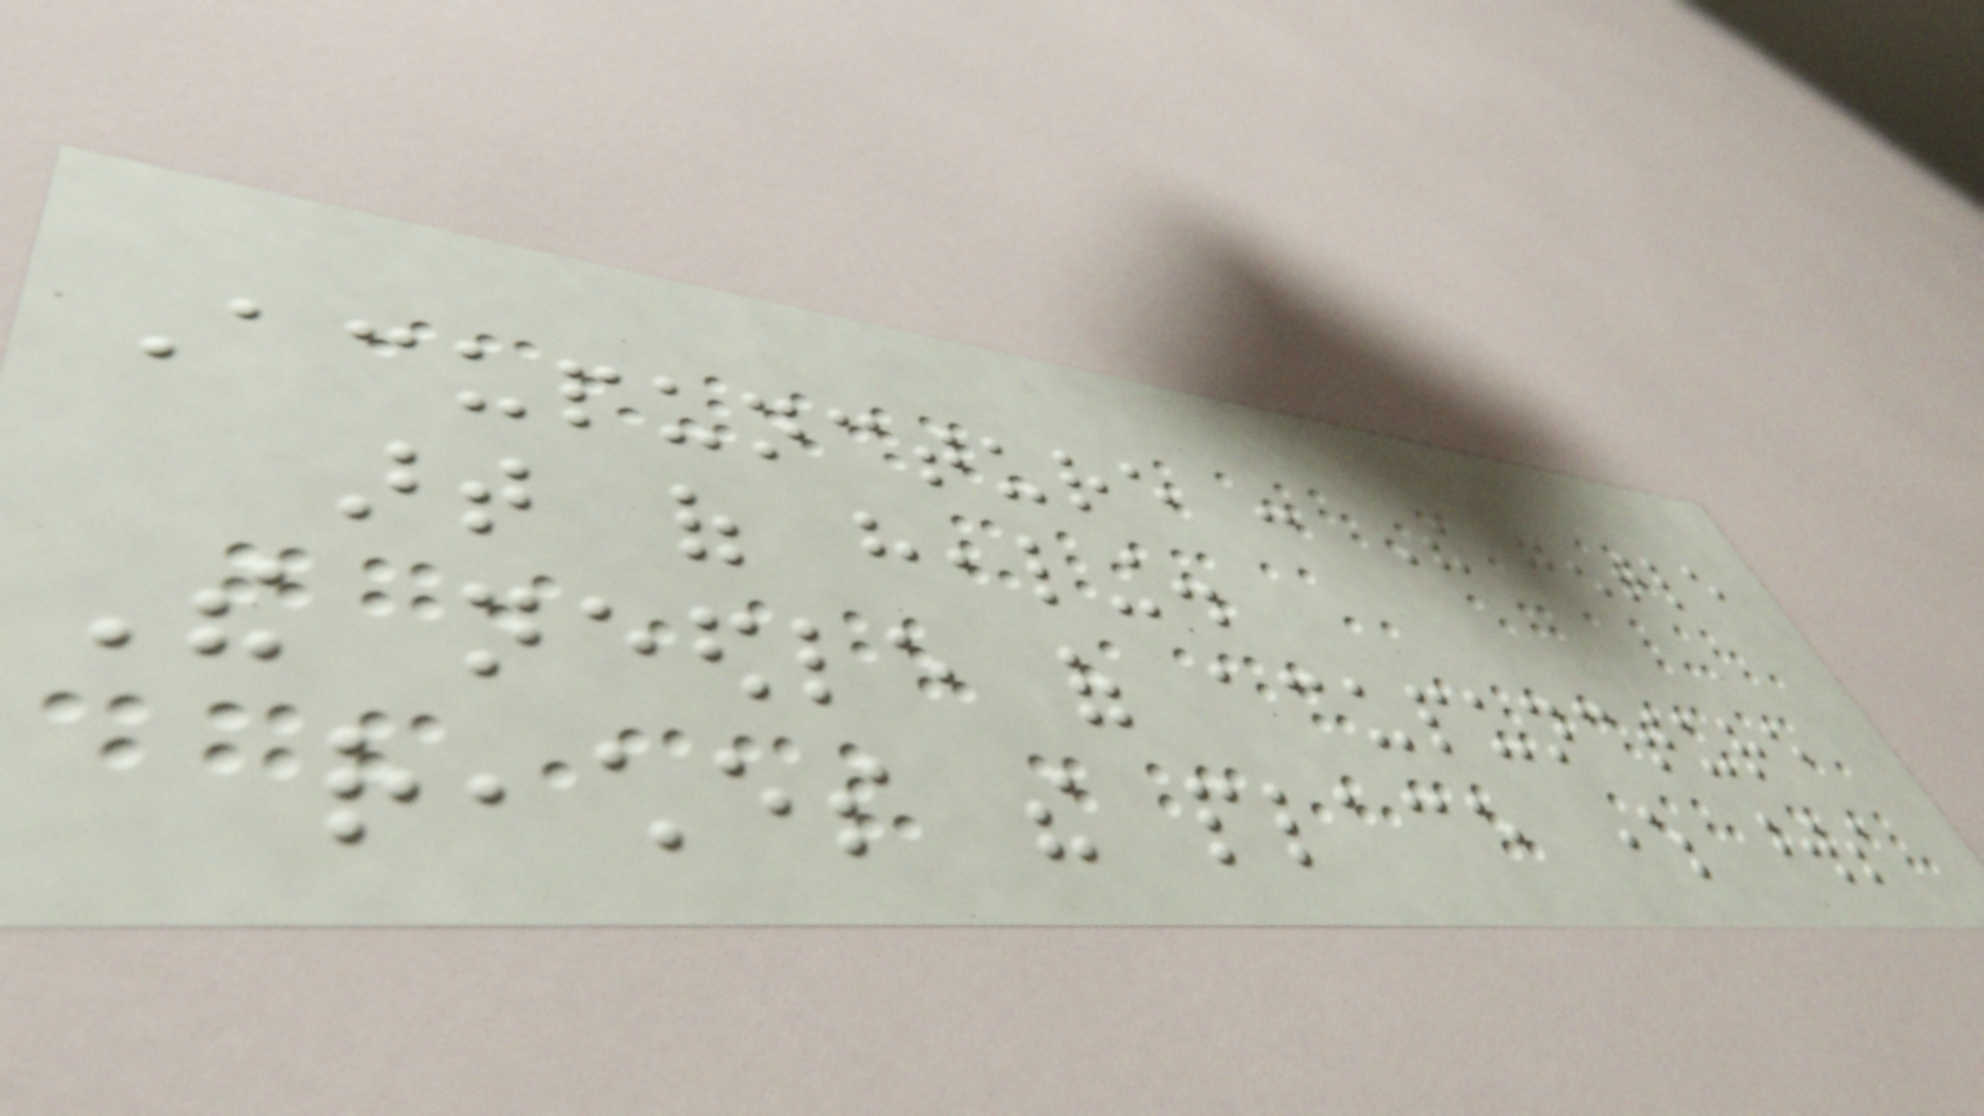Acupuncture : The gentle
art of healing.
The needle of acupuncture
reaches the place where words
